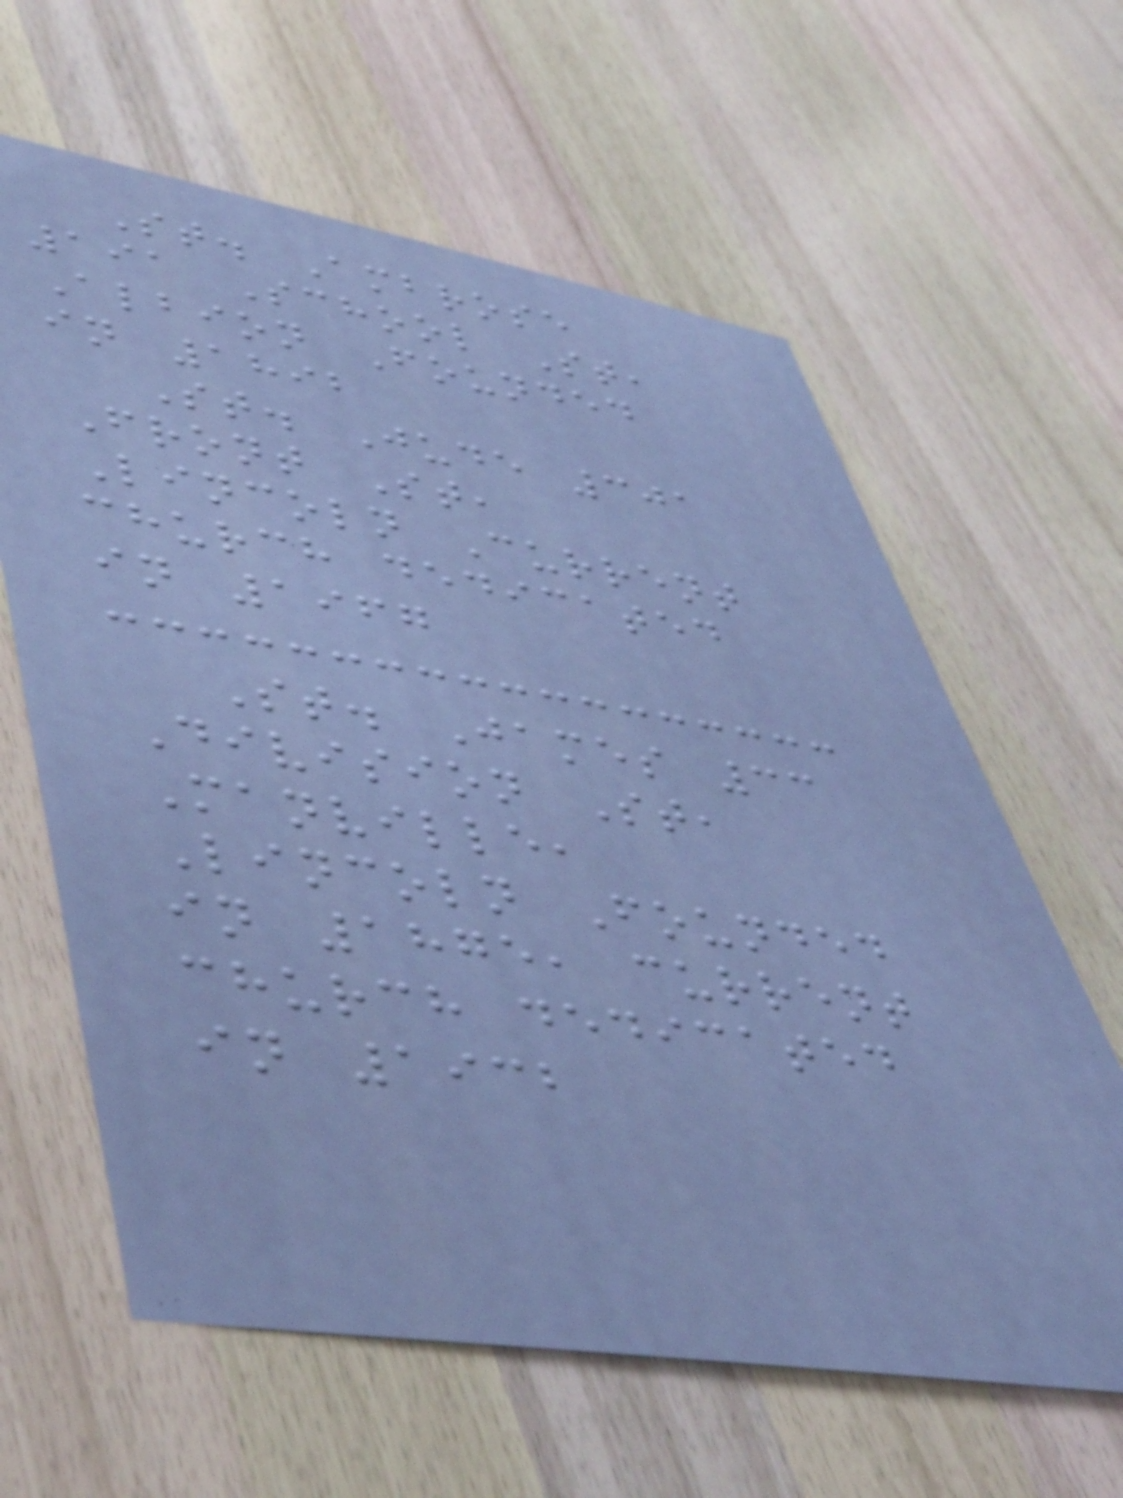St. Ambrose
191 School St,
Albion Founded
in 1892
St. Jude 301
Front St,
Lincoln Current
church dedicated
in 1967
St. James 33
Division St,
Manville,
Lincoln Founded
in 1875, current
church dedicated
in 1932
